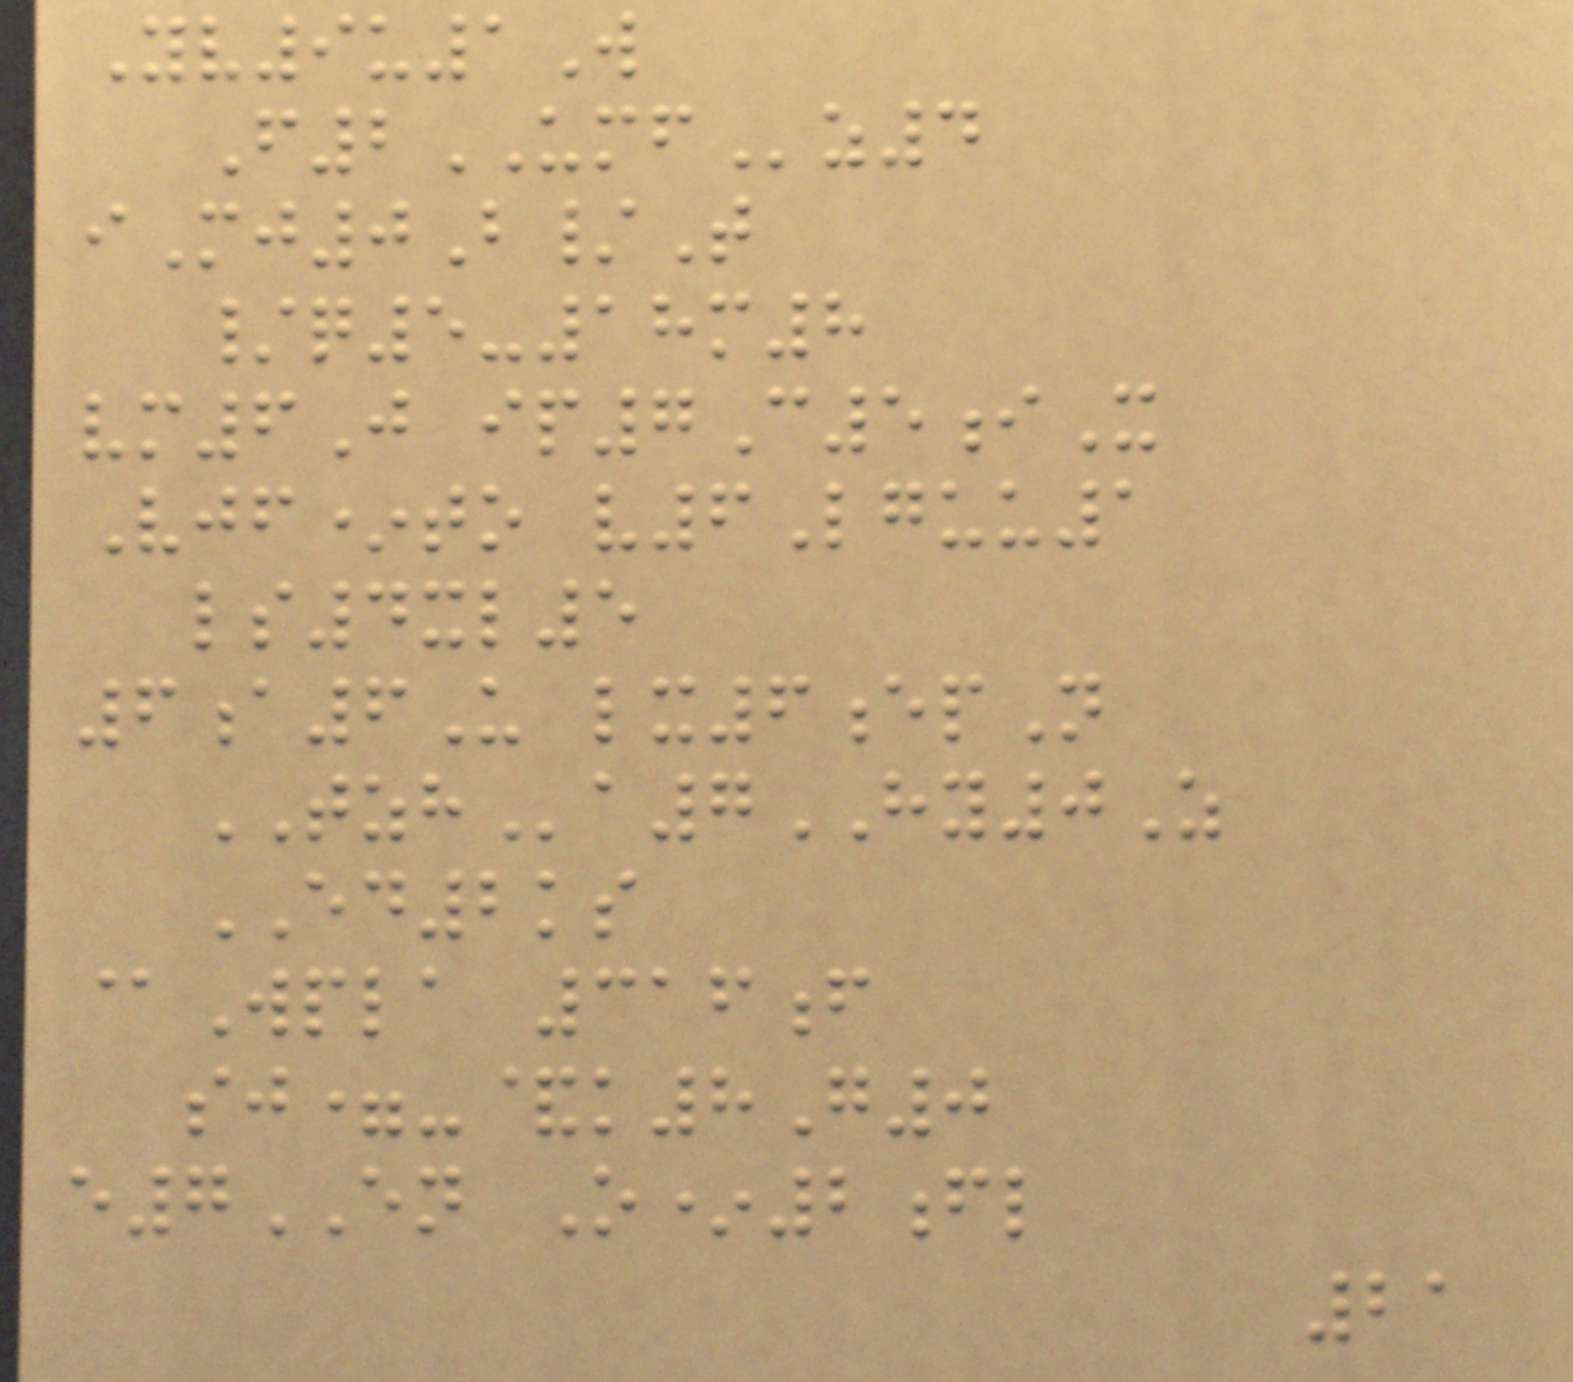Yv9u1W
F2UMFz4
iMj0B/T
/q5-18m8
vm6J ip7C5iX
Vjf*to v6Lguu1
ls4xl5
6a6U lx6epN
TZHa7HY0Z
ED2ks
@Wpla 316f
sj=-&k8G0
e7EN O*2fl
21
